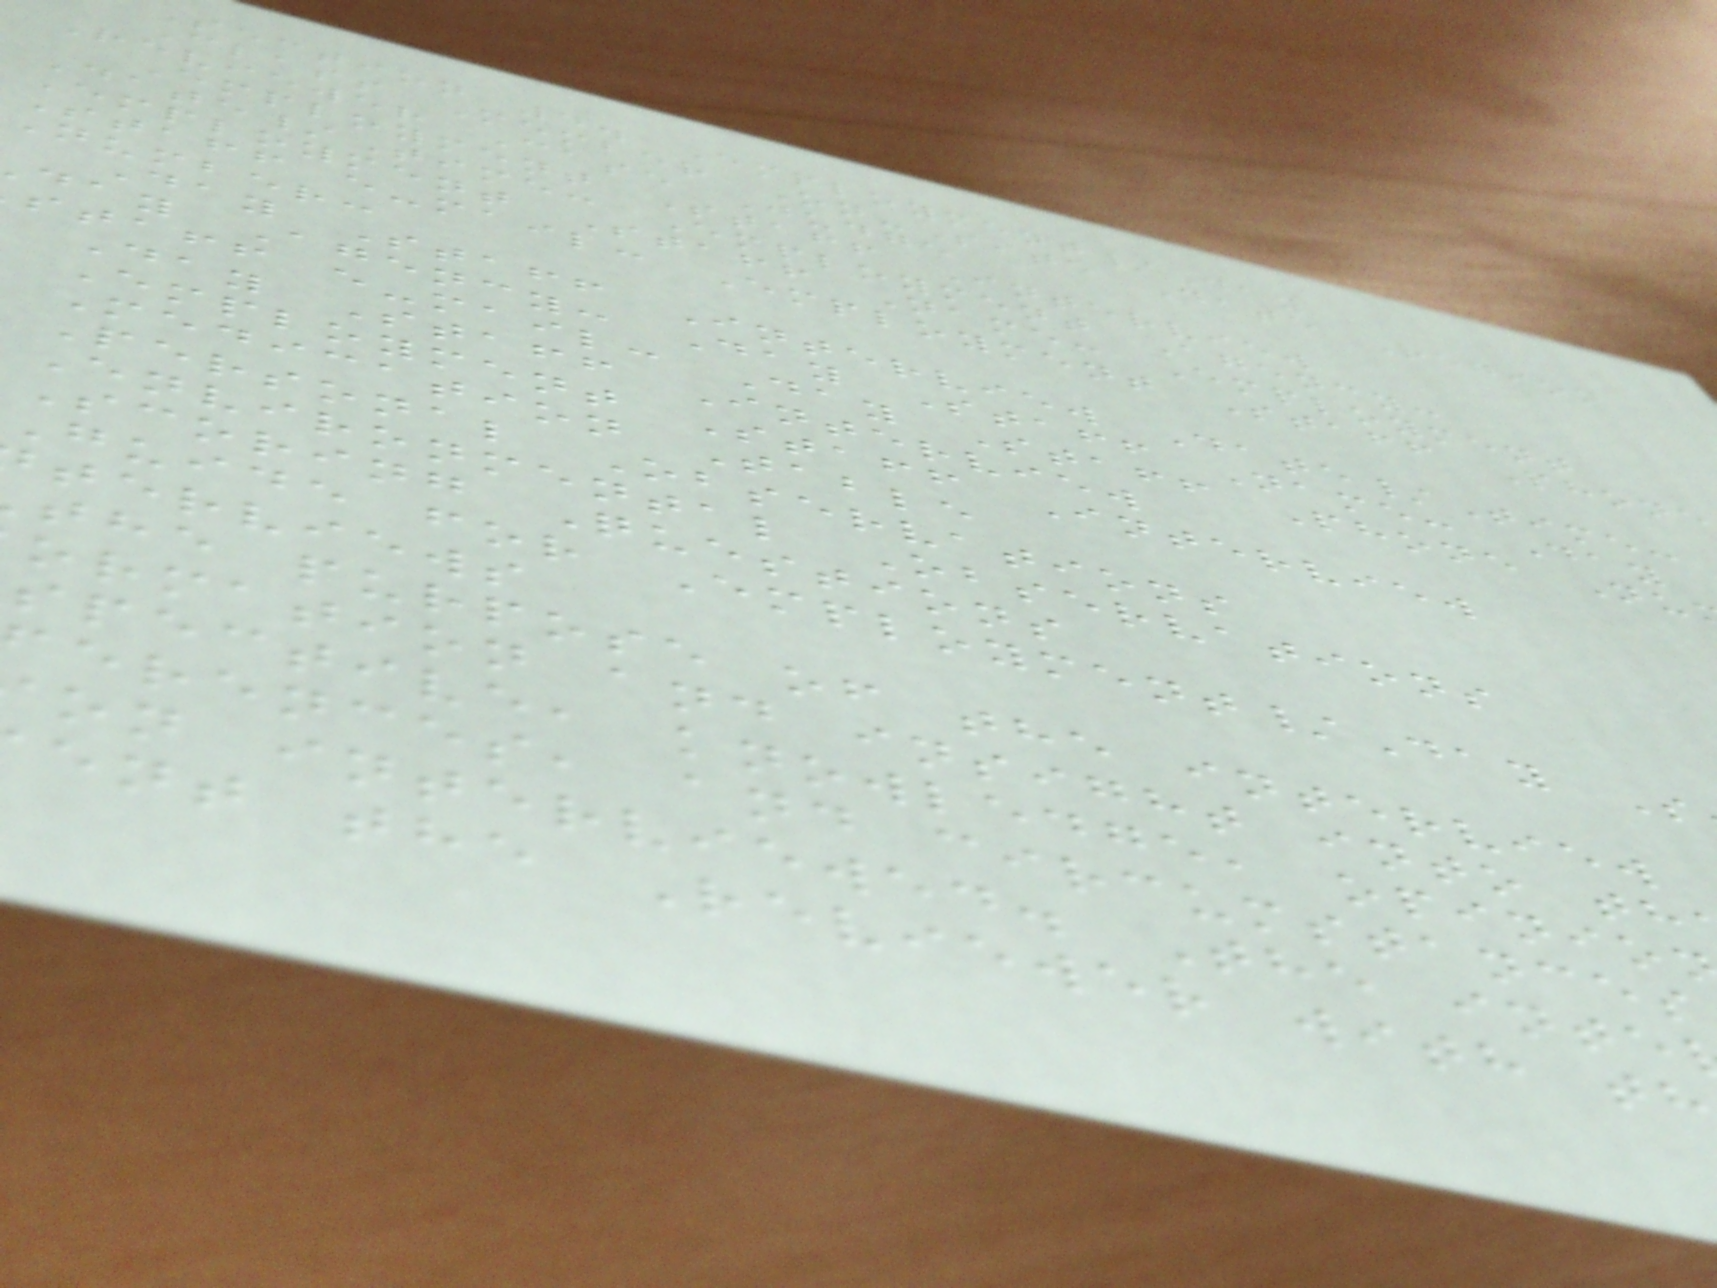Section 4. Employment/Day
Class Member On-Site Date Region
Reviewer Case Judge
Employment Staff Interview
Date/Time: Employment Agency:
Employment Staff Name: Employment
Staff e-mail: Employment Staff Phone
Number:
Day Staff Interview Date/Time:
day Agency: Day Staff Name: Day
staff e-mail: Day Staff Phone Nu
Day Staff Interview
Employment Staff Interview
Medication Table
Personal Observations
Environmental Observations
Scoring Questions
guide for Employment/Day S
terviews
the purpose of the interview
ormation and insight into th
spective, knowledge, opinio
erences, and circumstances
on interviewed. The inte
ent the Reviewer with th
